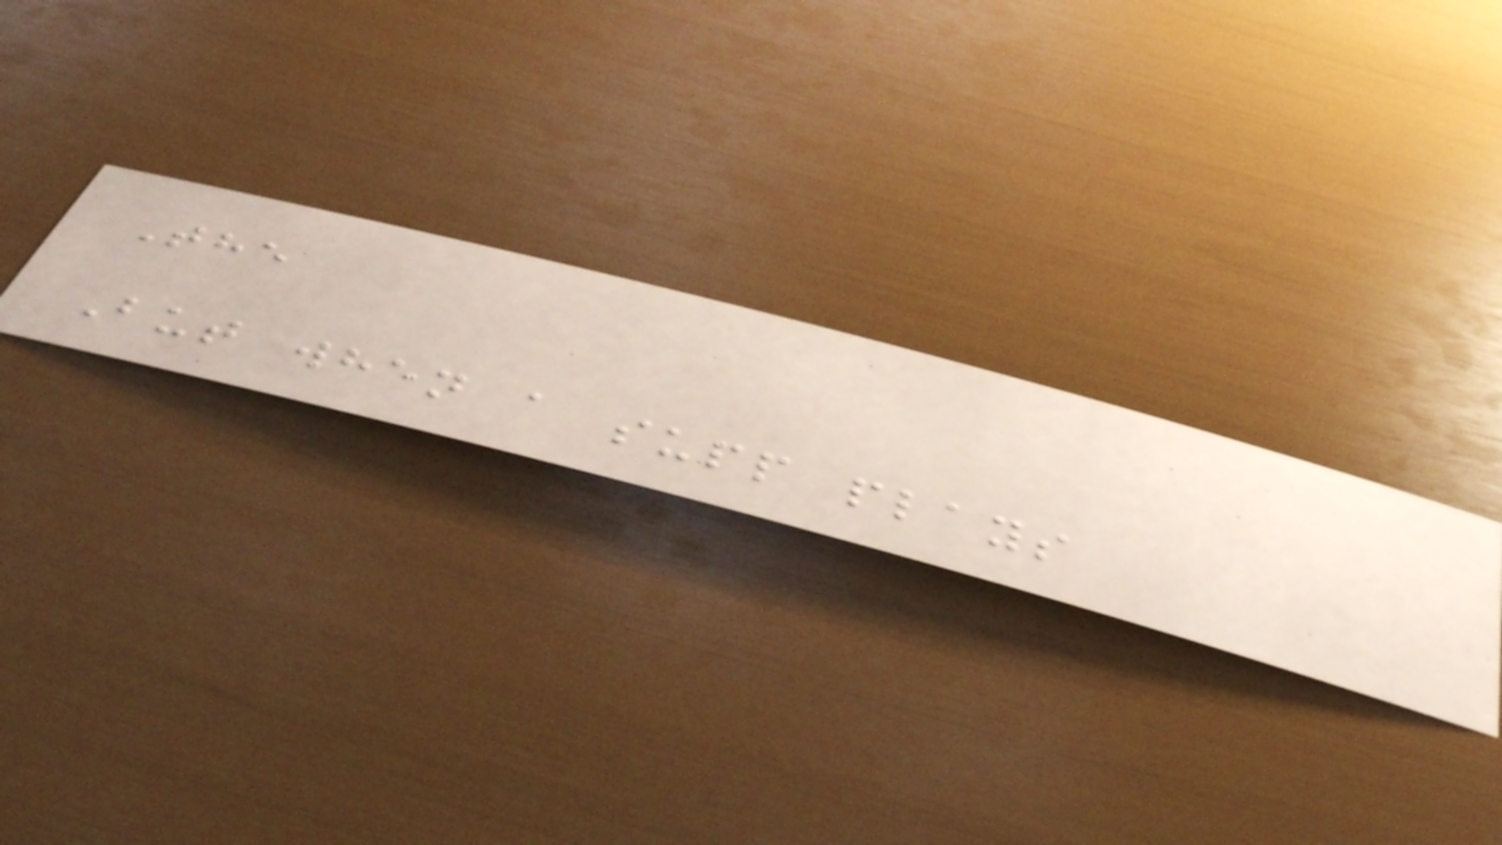The
But when a supp plays
